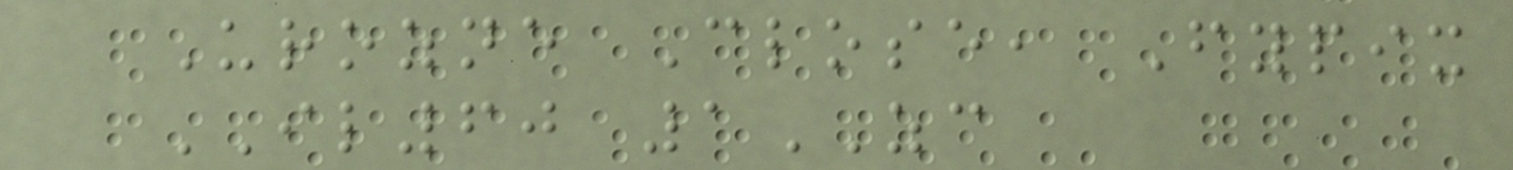Urozne Close, Fypix
IL60 1ZC
